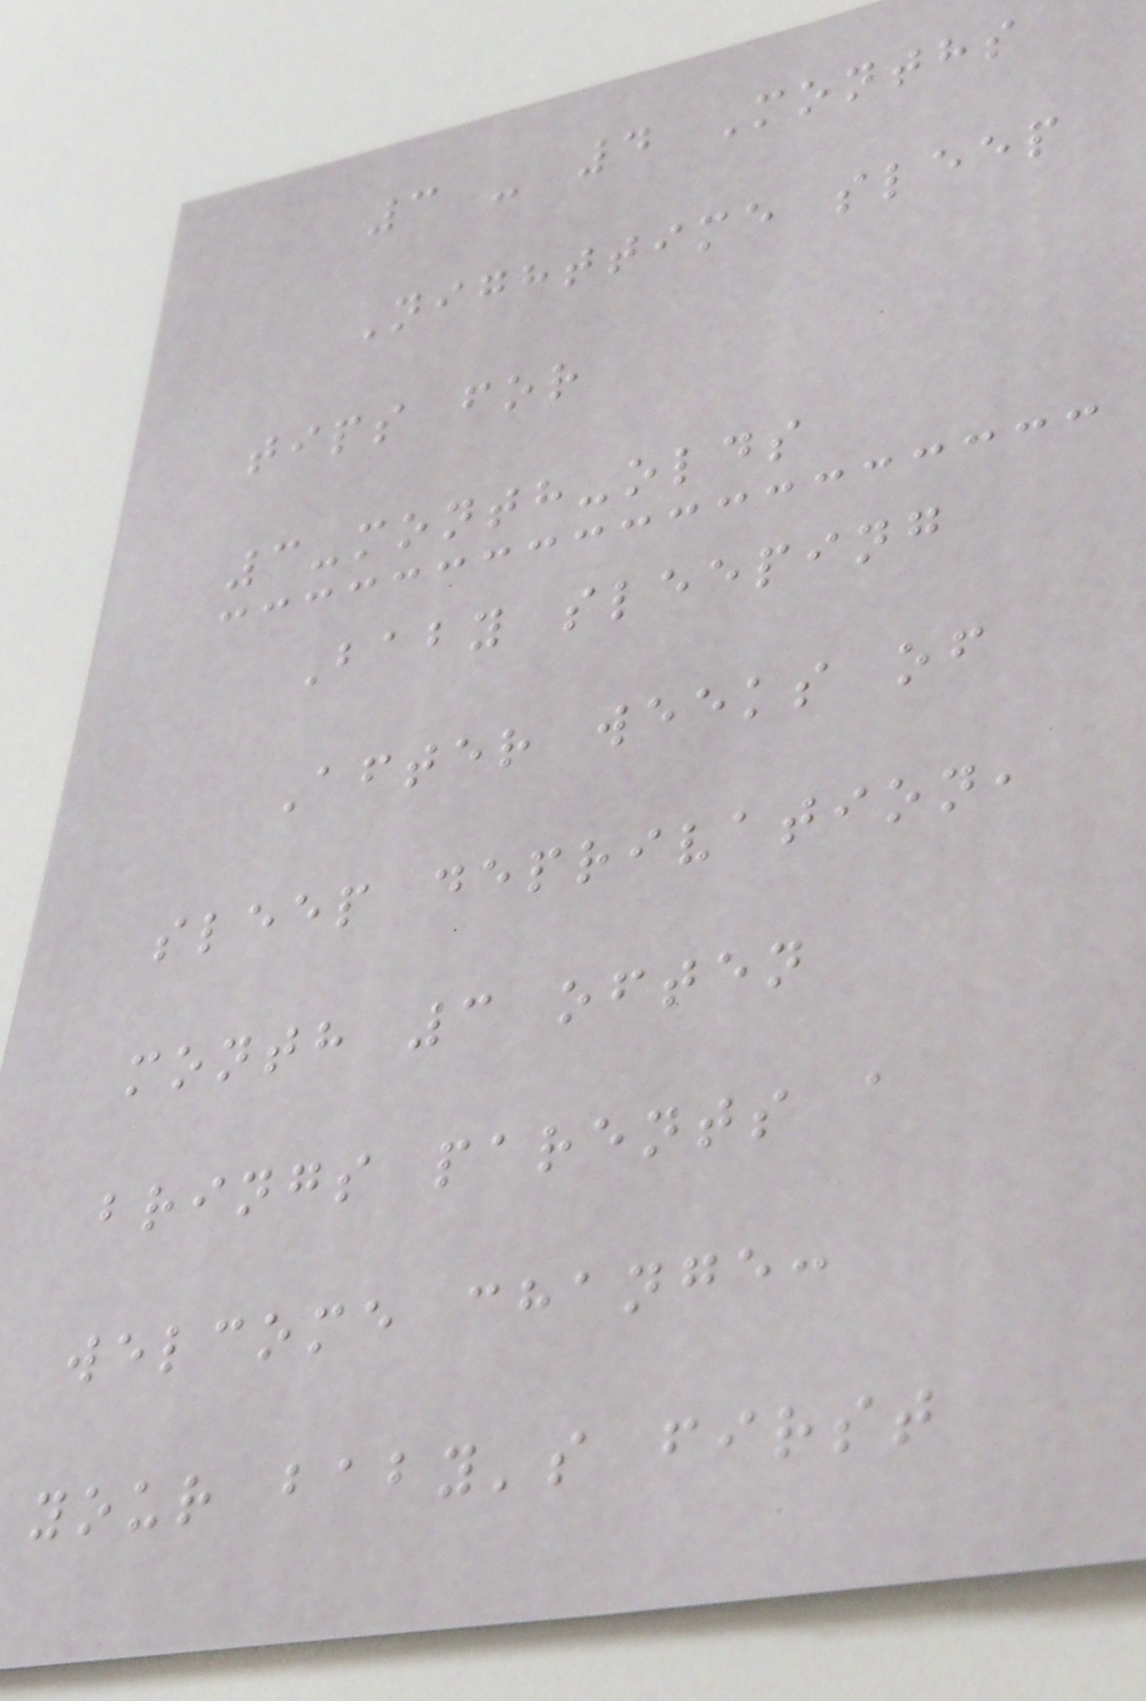3 - 4 Months
Nighttime sleep
tips for
3-month-olds
Baby sleeping
After weeks of
sleep deprivation,
month 3 often
brings parents a
welcome change:
your baby's first
